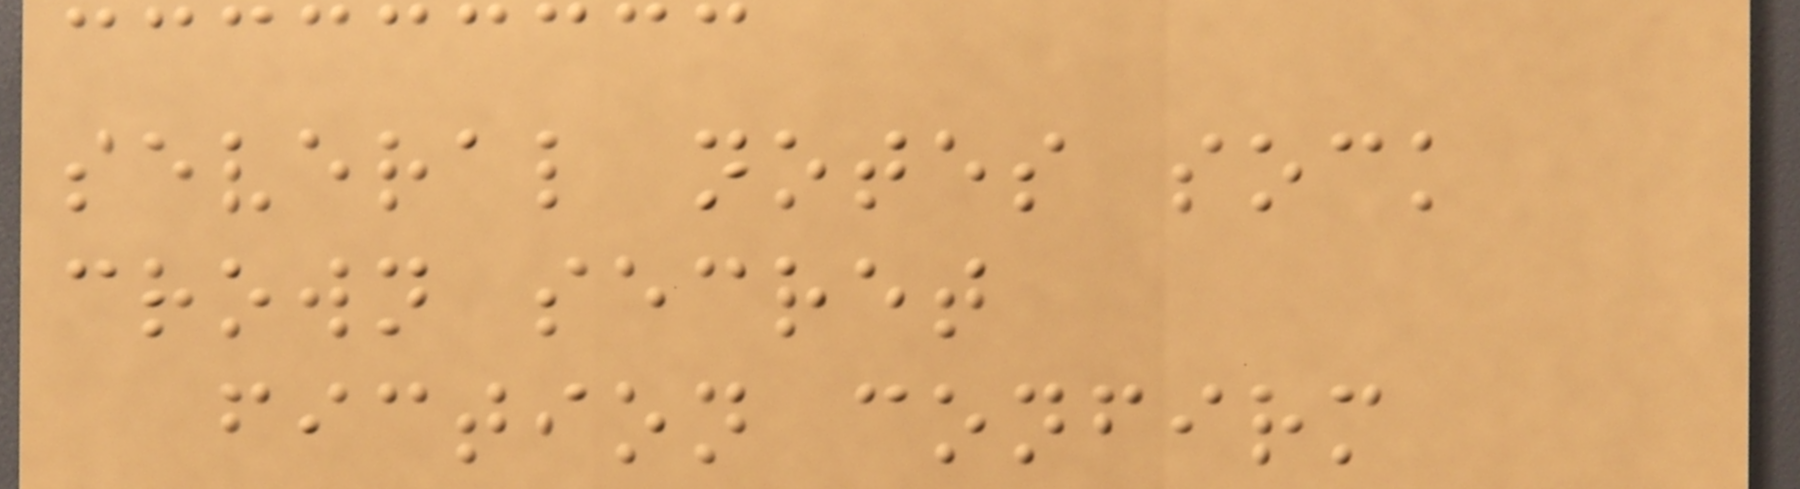several notes sock
crown secret
fiction confirm
